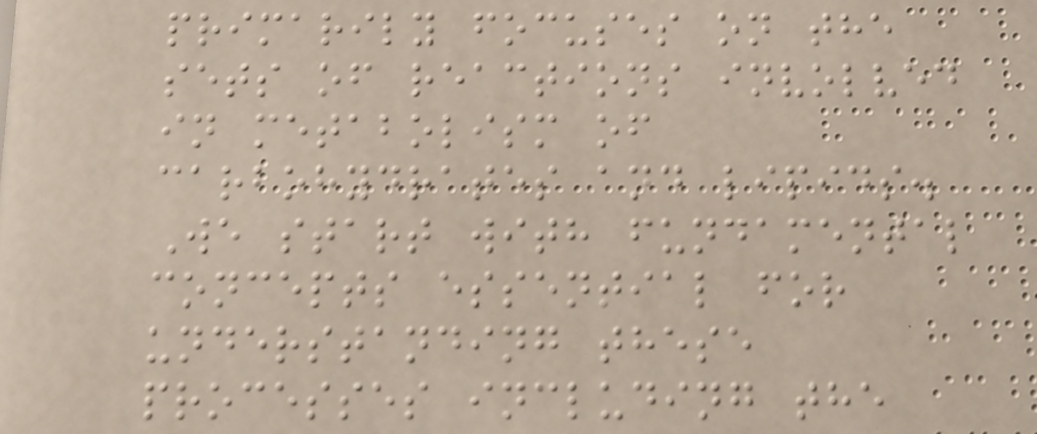primarily focuses on the
sets of reactions involved
in metabolism of
carbohydrates and lipids.
We start with fundamental
concepts essential for
understanding these
processes including the
